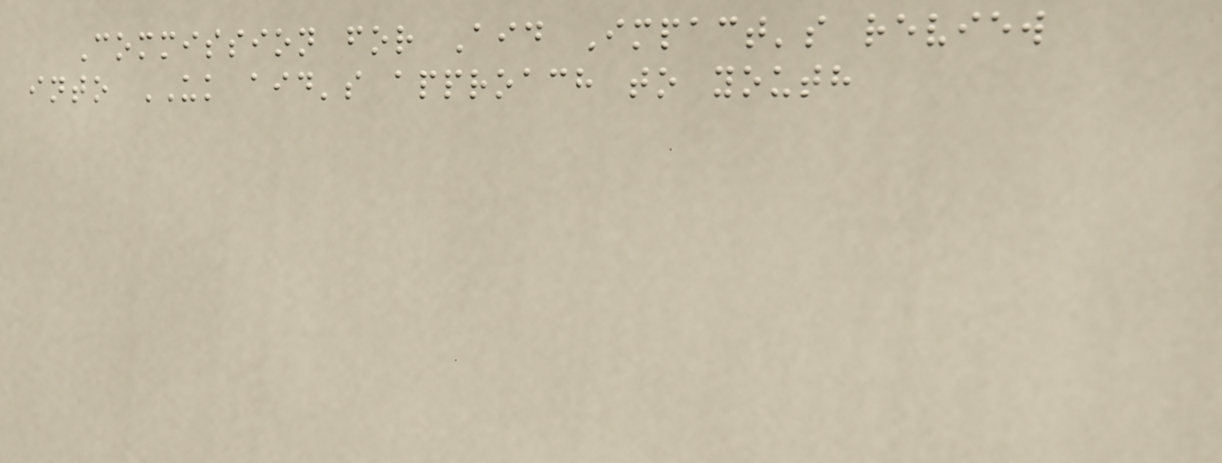Commission for Aid Impact's review
into UK aid's approach to youth
